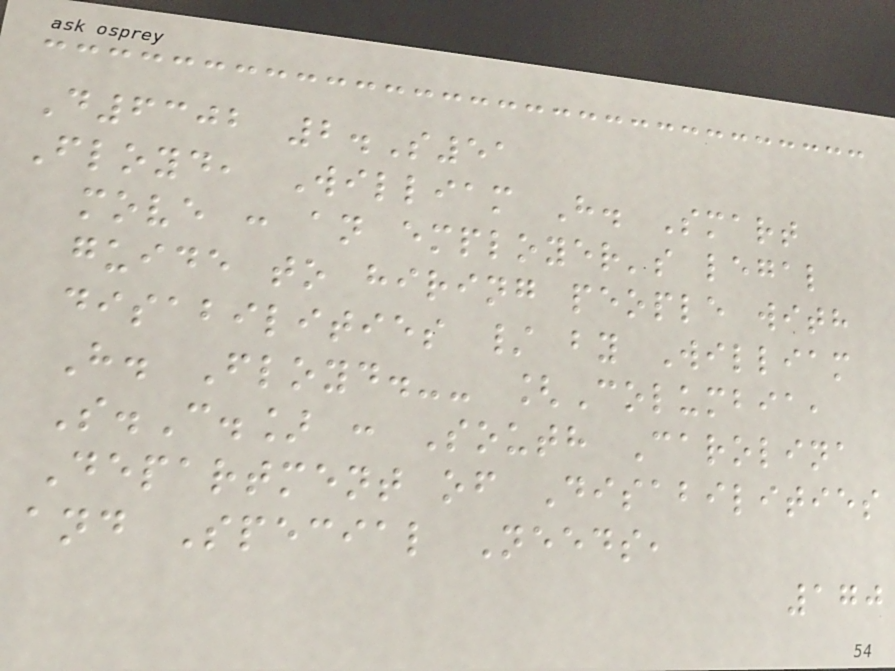D6302 2.S51
Floyd, William H. Smart
move : an employer's legal
guide to hiring people with
disabilities / by William
H. Floyd.-- [Columbia,
S.C.] : South Carolina
Department of Disabilities
and Special Needs,
170
